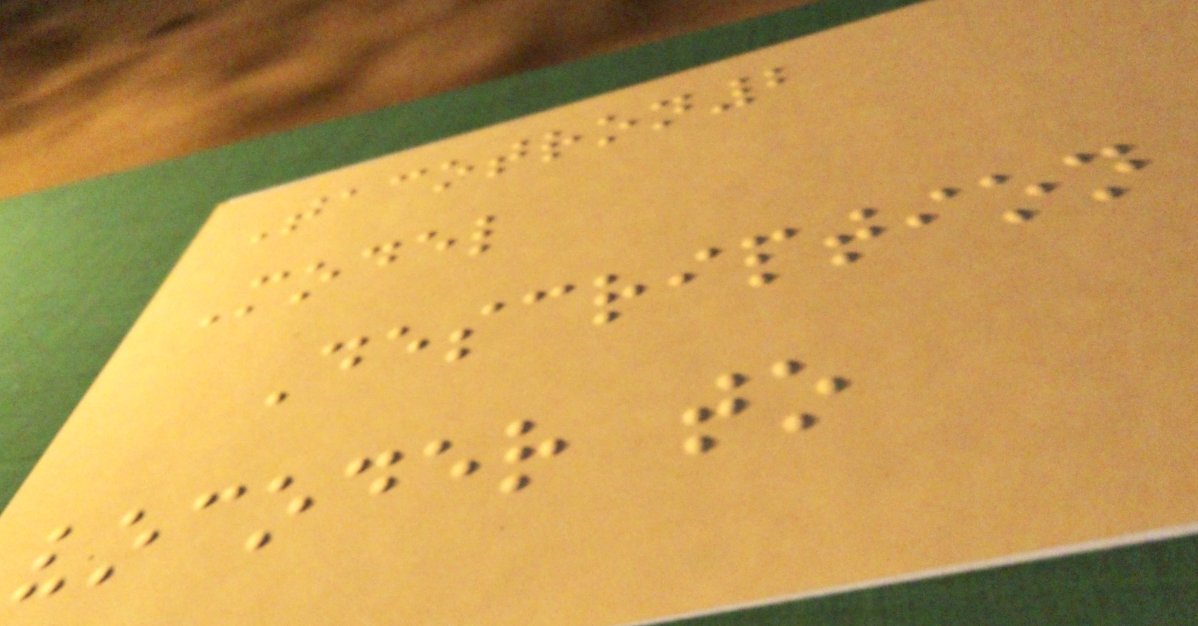Tacotron2
Model
Description
vocoder to
